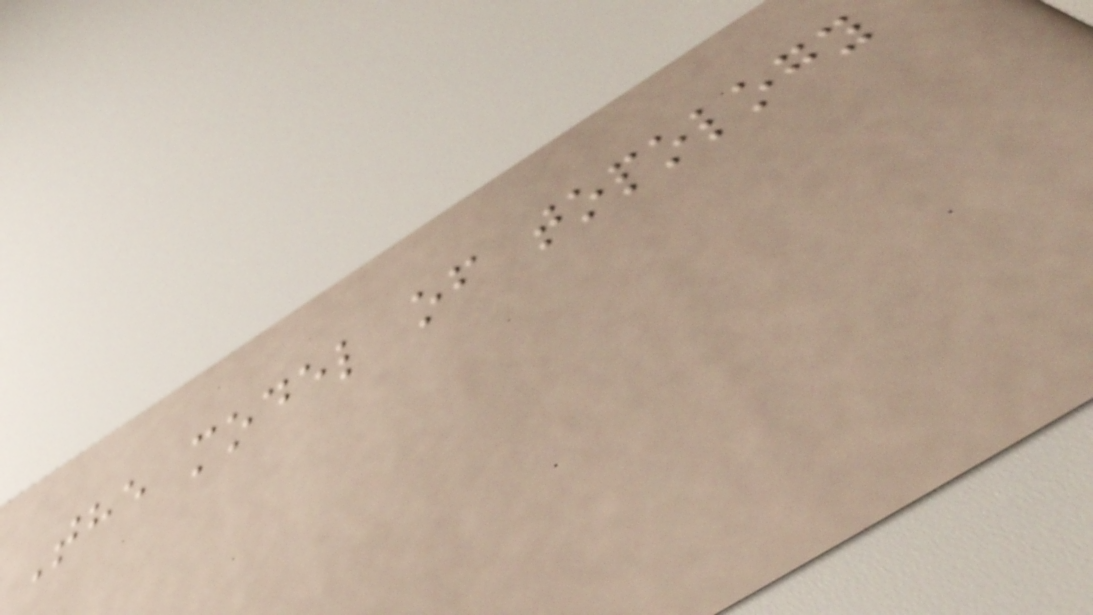The model of topology
